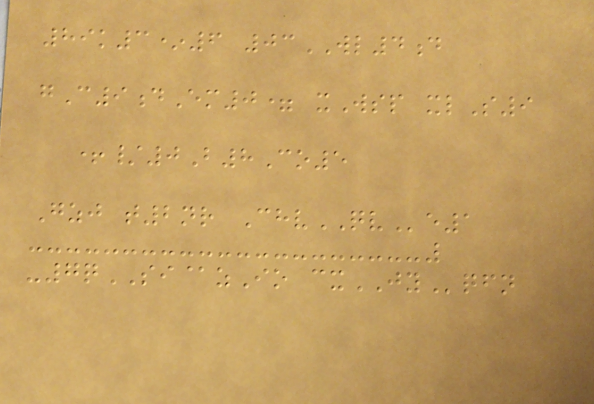89k3*6 03WL4d
gC9dEm0= xWsp xlS9
+/0B8Co5
Gzj t2nr ChvQVe1
-7qSI@zIo cxJYqfn
